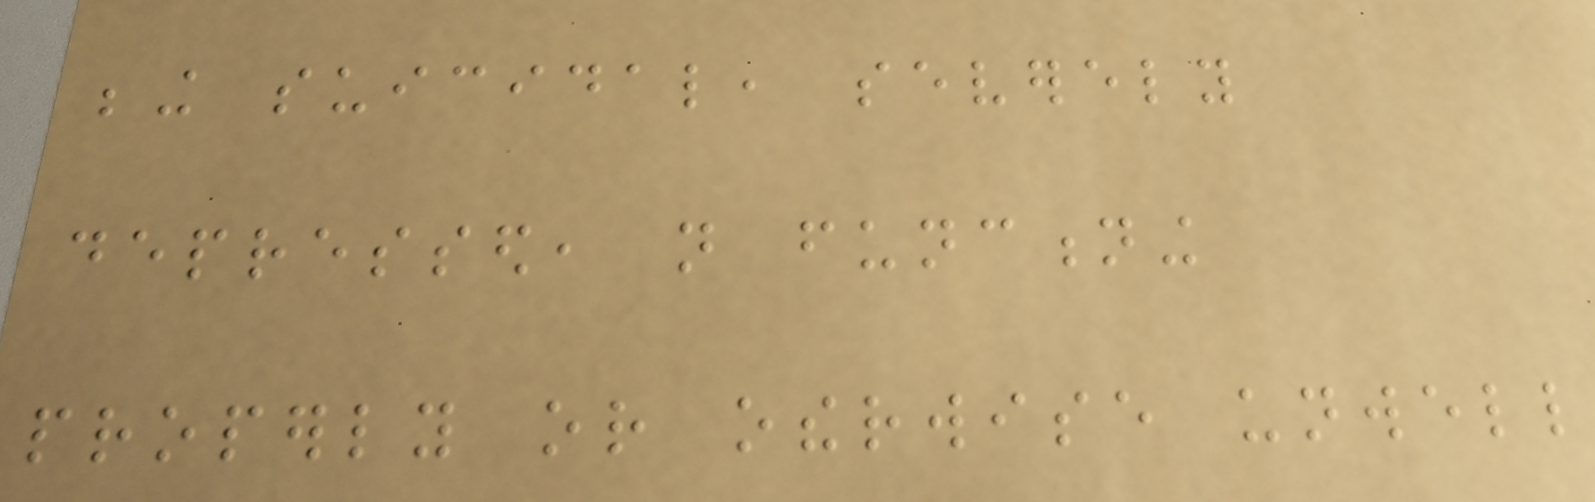being suicidal, severely
depressed, not functioning
properly or otherwise unwell
